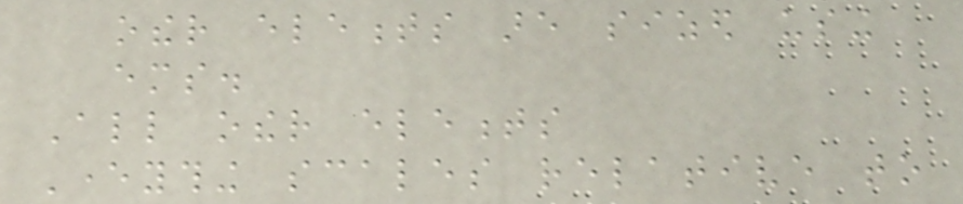other elements are sized using
ems.
All other elements
Everything scales relative to
